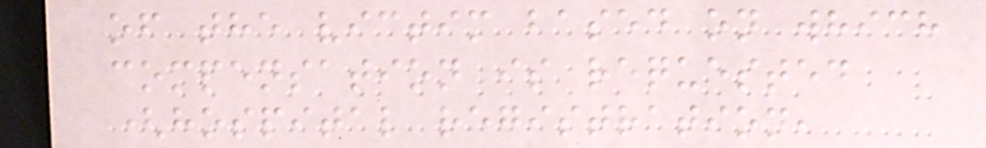of the victim based on which
compensation is requested
(hospital registration,
